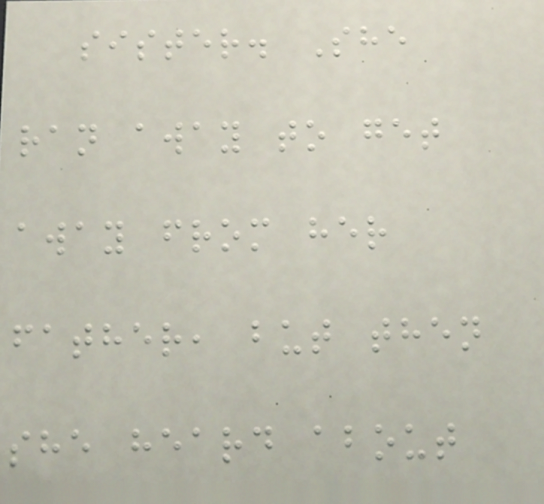sister. She
ran away to get
away from her
father, but then
she heard about
